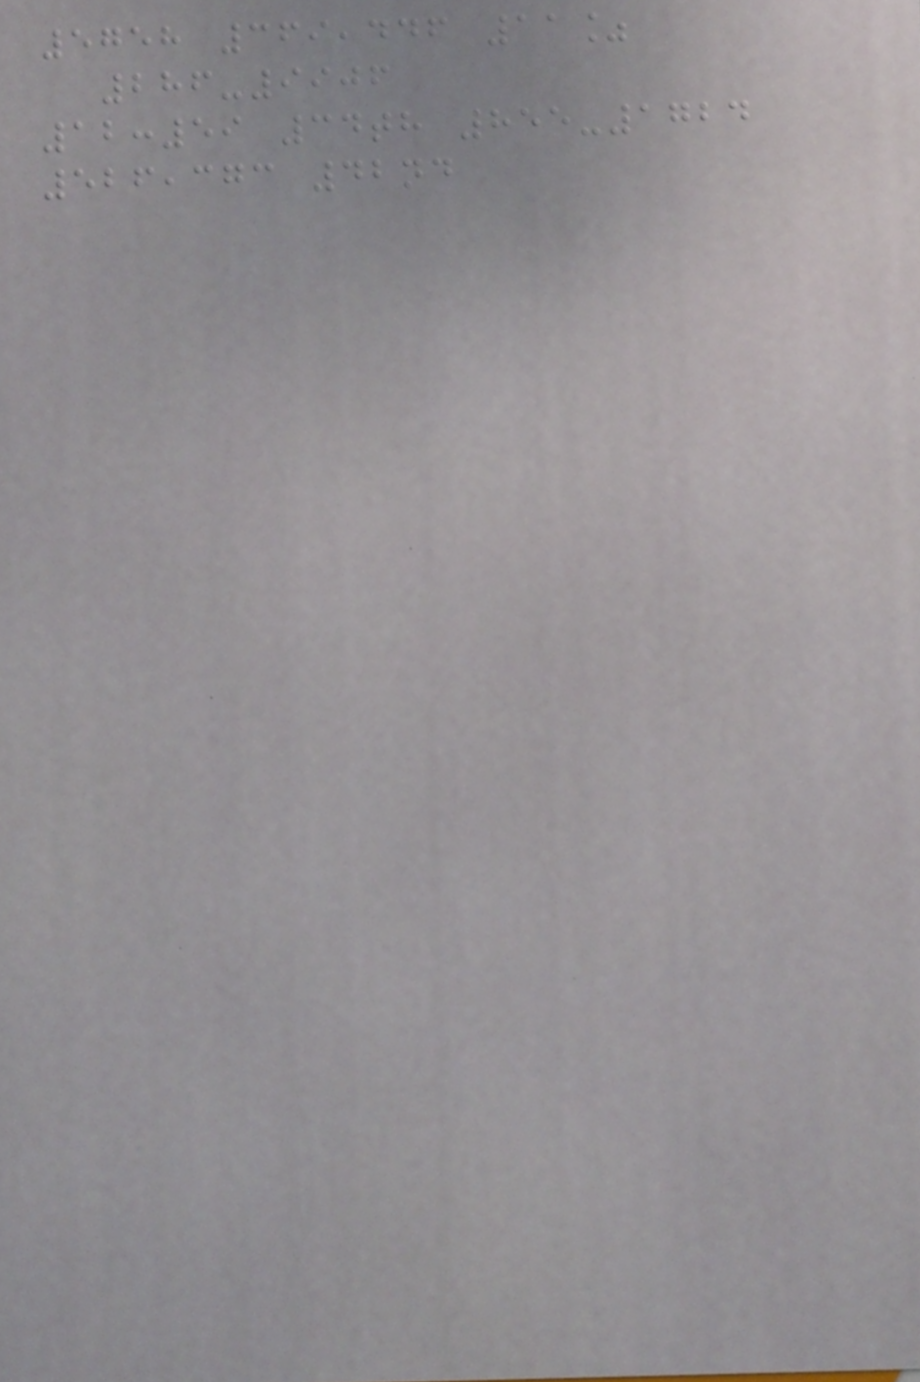5758 369,446 11%
286-9906
12:59 34th 855-1724
526,373 42nd
